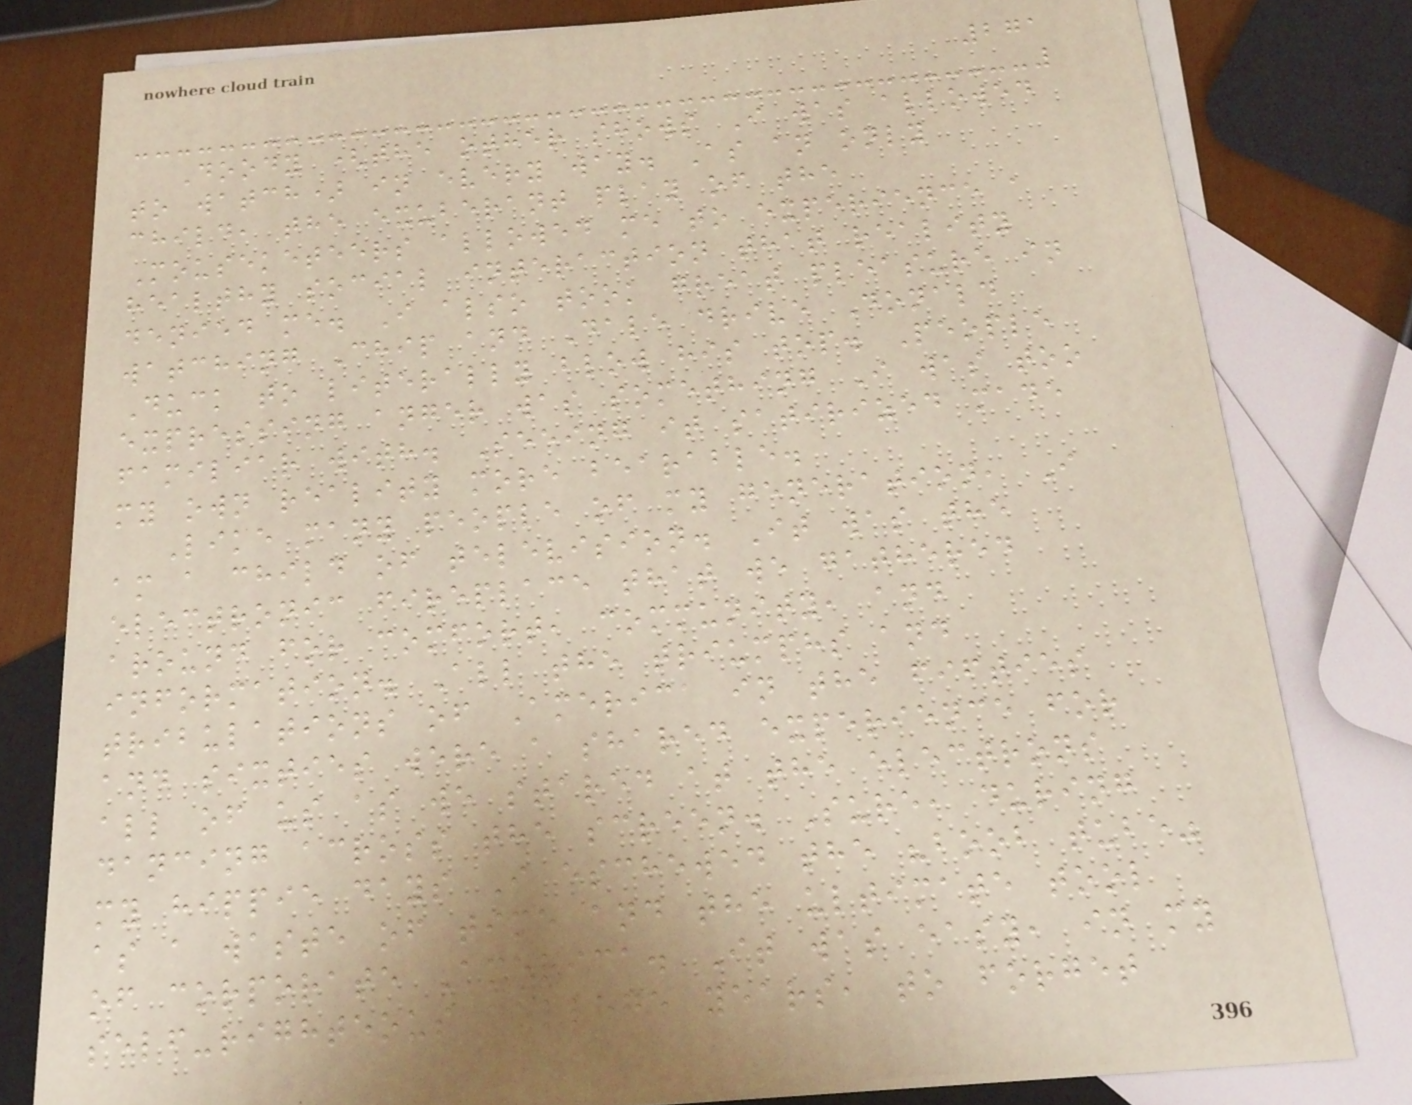271
Doody (the other shows I was allowed
to watch) in every way. As an only
child, the exuberant play of the
Mouseketeers allowed me to experience a
healthy social interaction that reality
denied me. I also took great pleasure in
watching Chip and Dale drive Donald
Duck to literally blow his top. People
expressing anger was something I was too
familiar with. Seeing it satirized made
my own reality more bearable.
Like many people of my generation, I
am a child of television. It was the
electronic fireplace that we gathered
around for comfort, community, and
information. All the triumphs and
tribulations of America in the fifties
and sixties were a shared experience for
all of us as we stared at the electrons
dancing across the screen. Sure, during
my hippie days I eschewed the "boob tube"
as a waste of time and the ultimate tool
of corporate America. It was easy, in my
self-righteous college years, to forget
